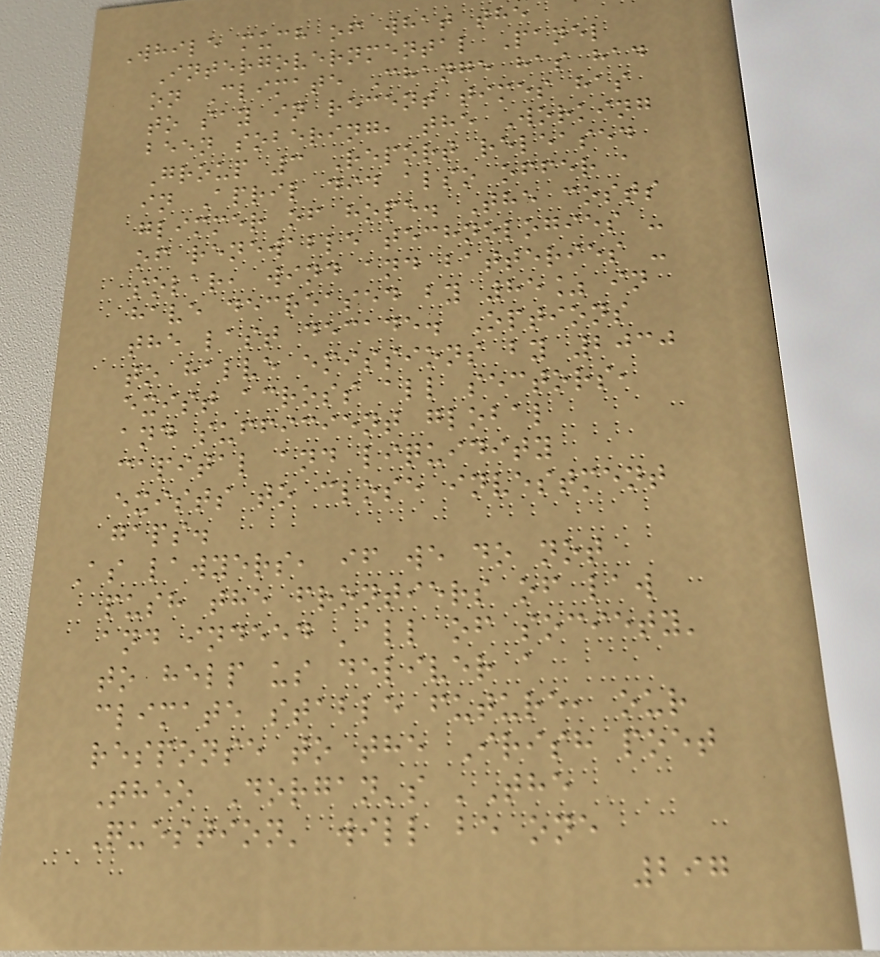While much of what the
Intergovernmental Panel
on Climate Change has had
to say in recent times has
been sobering, the Working
Group 3 Report released
in April did also offer a
glimmer of hope. The costs
of renewable technologies -
solar, wind and batteries -
have decreased by 85% in
the last decade. Options
to halve emissions by 2030
exist across all sectors,
and sufficient global
capital and liquidity
exists to close investment
gaps.
As lawyers, if we do not
push the frontiers of law
and indeed 'all of society'
to help us deliver a
climate stable future, our
response to the Irish poet
Theo Dorgan's 'The
Question' will be one
297
